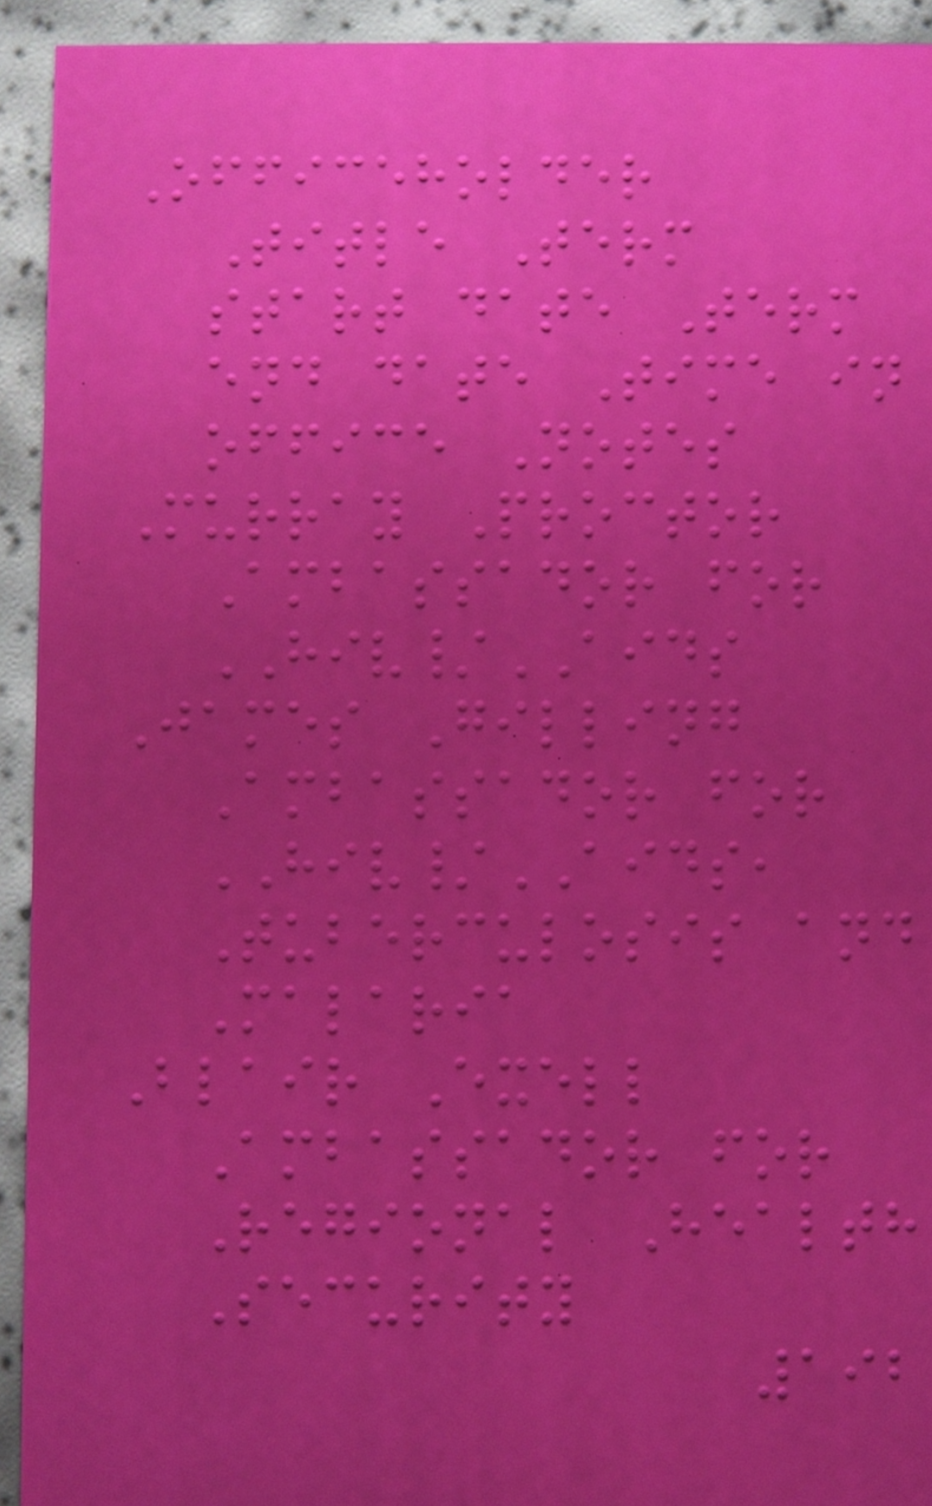Officeholder
Title Term
start date Term
end date Time in
office Notes
Murray Proctor
Ambassador for
HIV/AIDS
James Gilling
Ambassador for
HIV/AIDS,
Tuberculosis and
Malaria
Blair Exell
Ambassador for
Regional Health
Security
192
